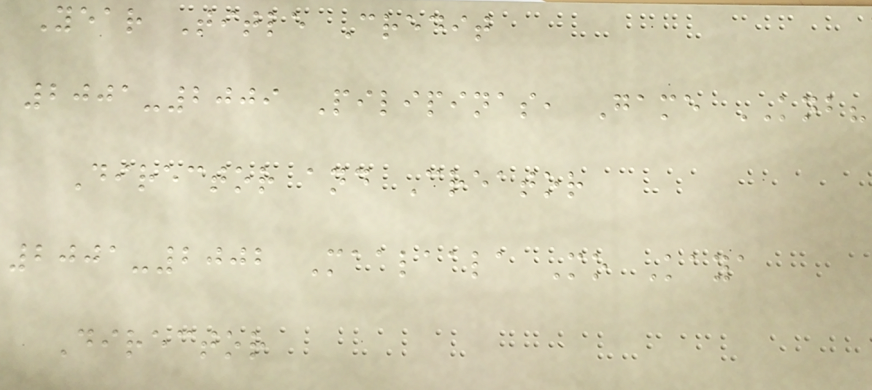Year Title Credit
2001-2009 Pilipinas, Game KNB?
Director and Creator
2001-2002 Maalaala Mo Kaya
Director
